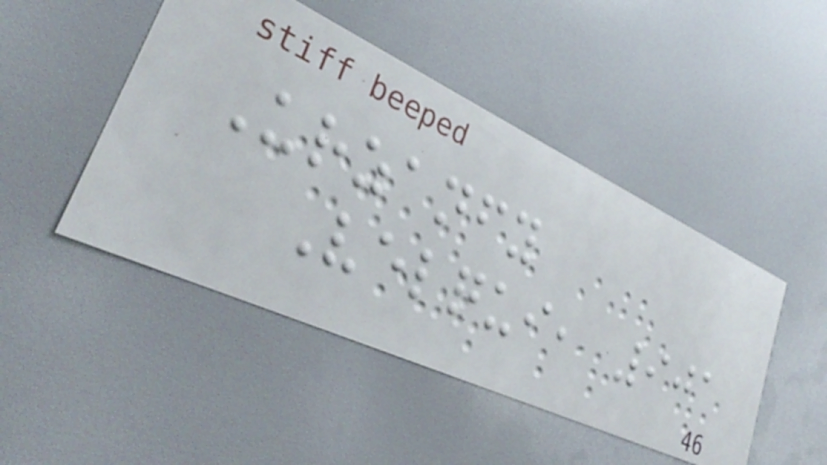Urzanfy
Velqui, 901
